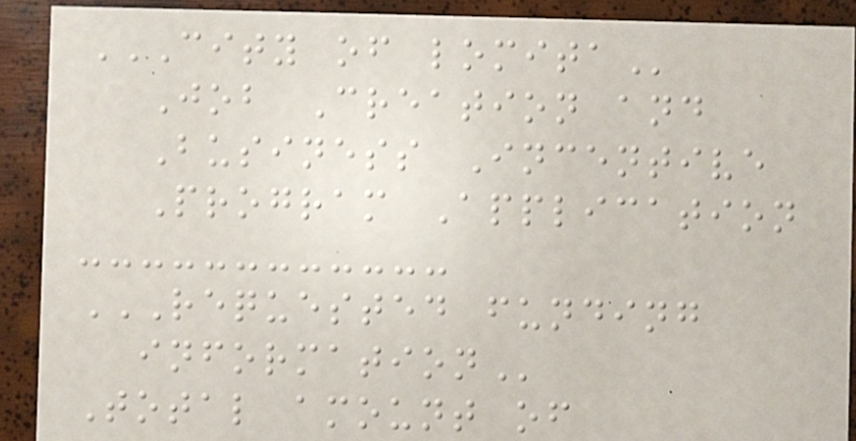CITY OF LOMITA
Job Creation and
Business Incentive
Program Application
REQUESTED FUNDING
INFORMATION
Total amount of
